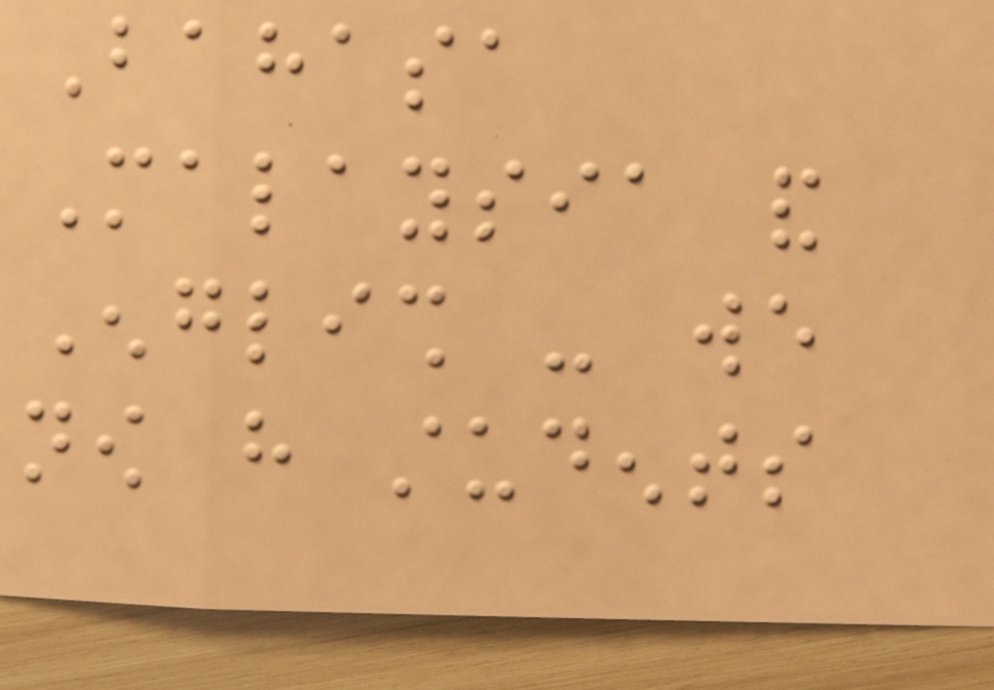Bahasa
Malaysia and
English - we
now have students
